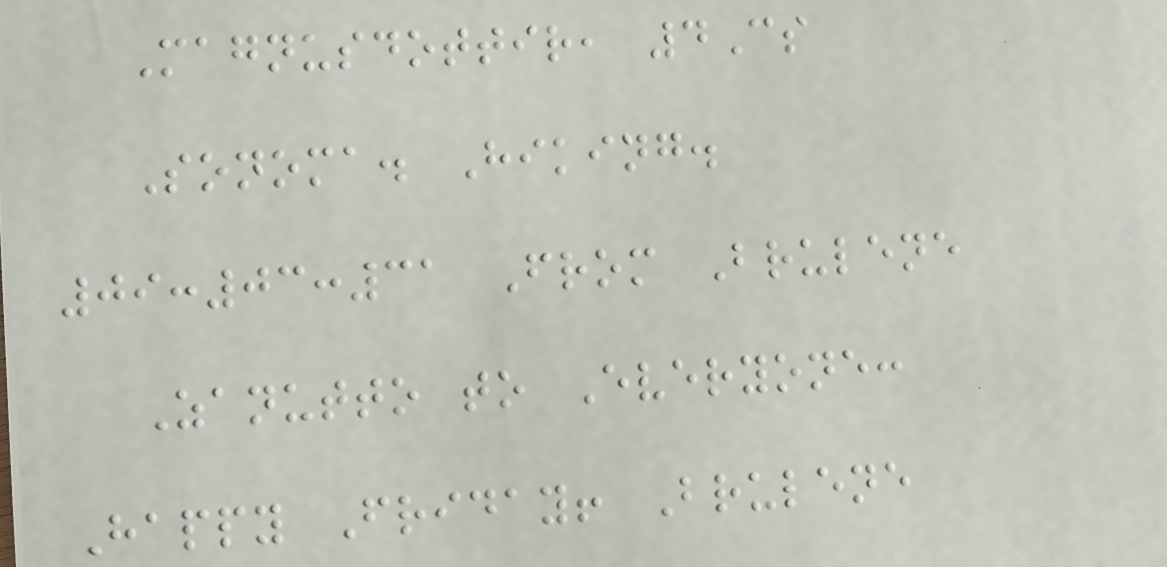Magnusdottir, 4Cs
Sonoma. Hiking.
09:03:31 From Brulene
Zanutto to Everyone:
Happy Friday! Brulene
